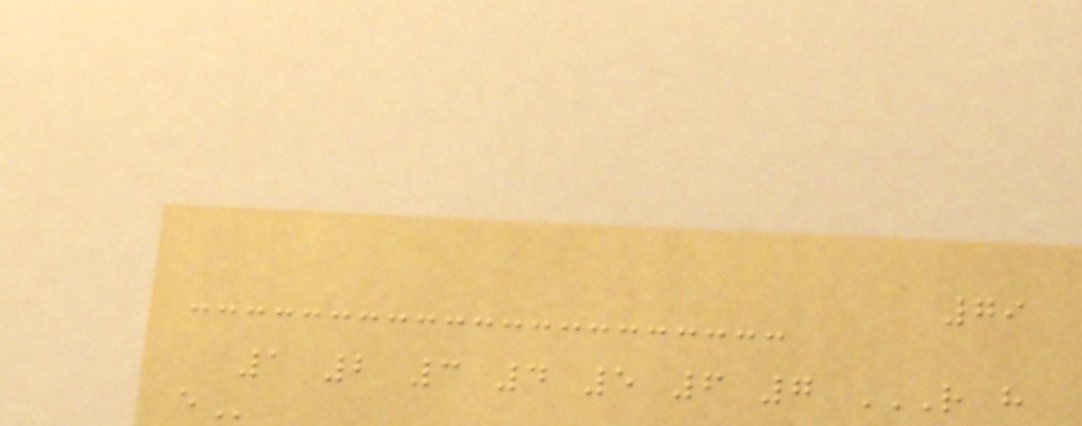79
1 2 3 4 5 6 7 R H
E
